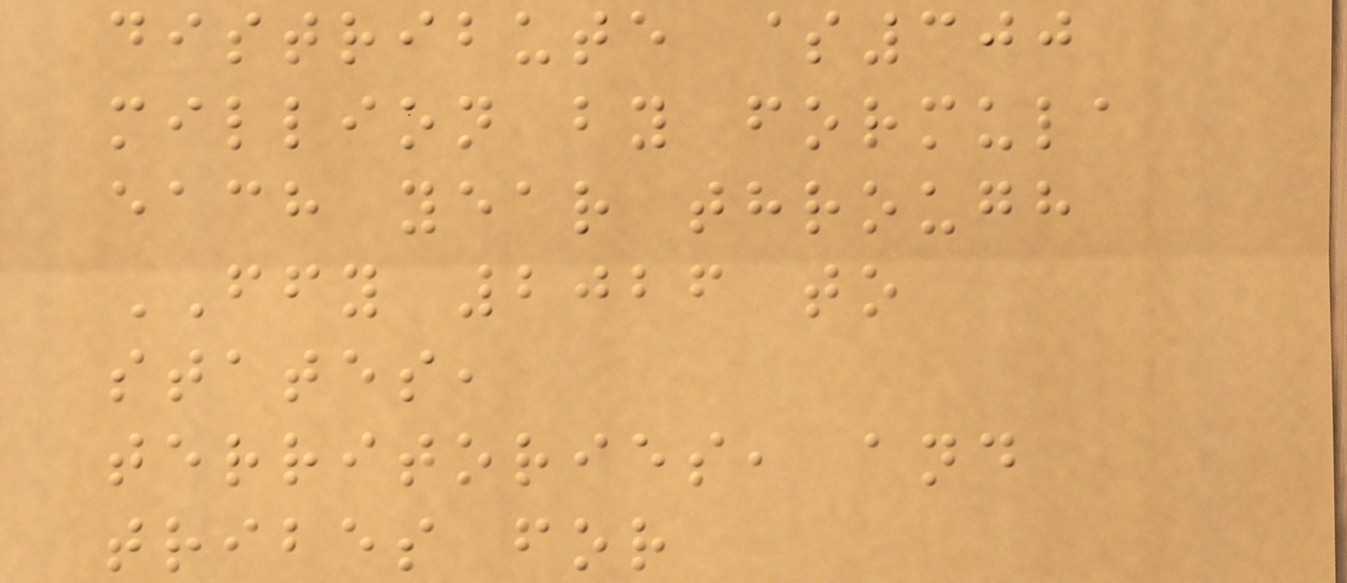distribute $300
million by formula
each year through
FFY 2026 to
states,
territories, and
tribes for
